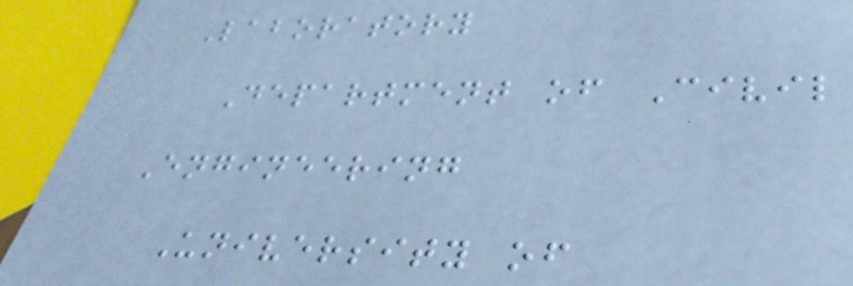Laboratory
Department of Civil
Engineering
University of
